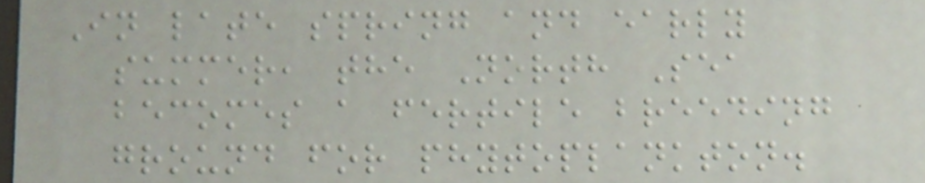In late spring and early
summer, the North Sea
becomes a fertile breeding
ground for phytoplankton.
